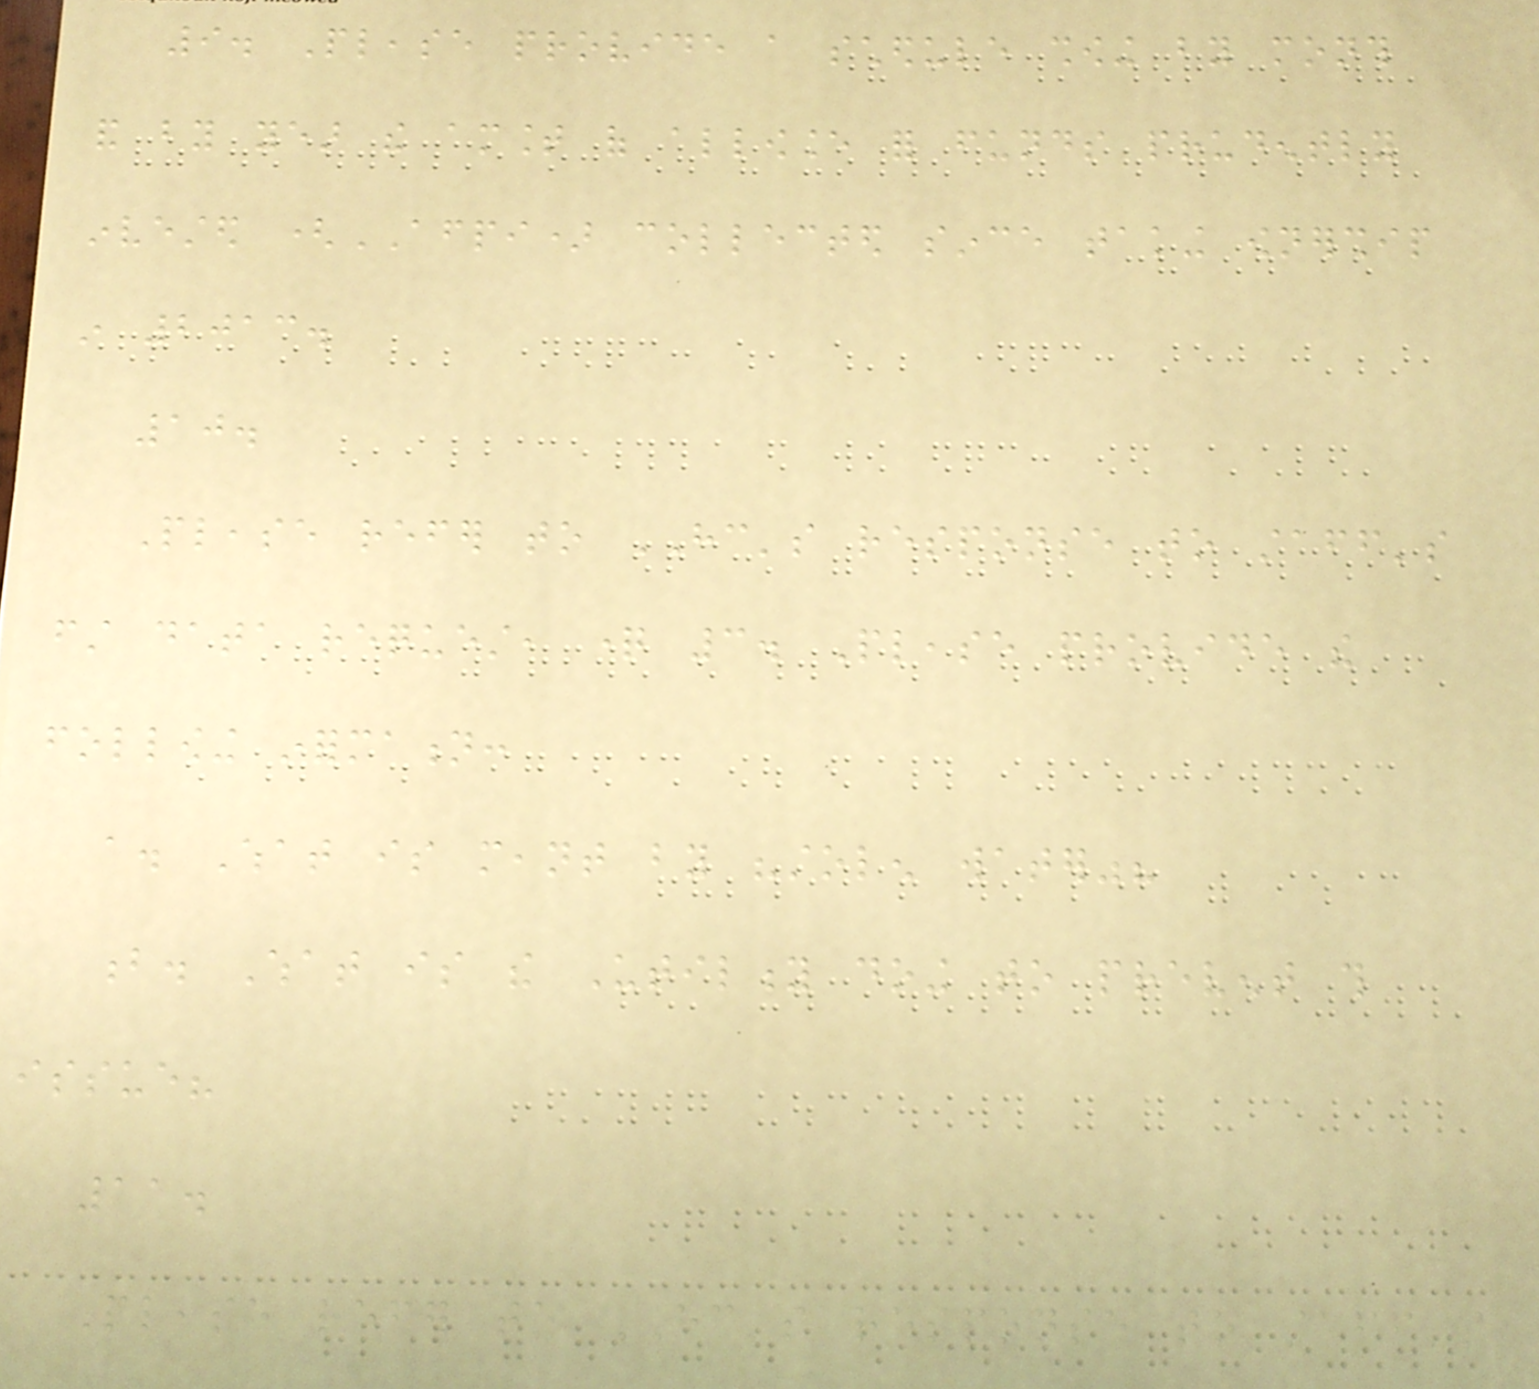9. Please provide a schedule showing by month
and by year the amount of allowance for funds prudently
invested (AFPI) collected since taking ownership
in 2013.
10.
Please refer to HC's response to staff's
first data request, question 3. Please provide the
following information:
a. What is meant by "stolen water"?
b. What is the Utility doing to prevent this
issue?
11.
Please refer to HC's response to staff's
